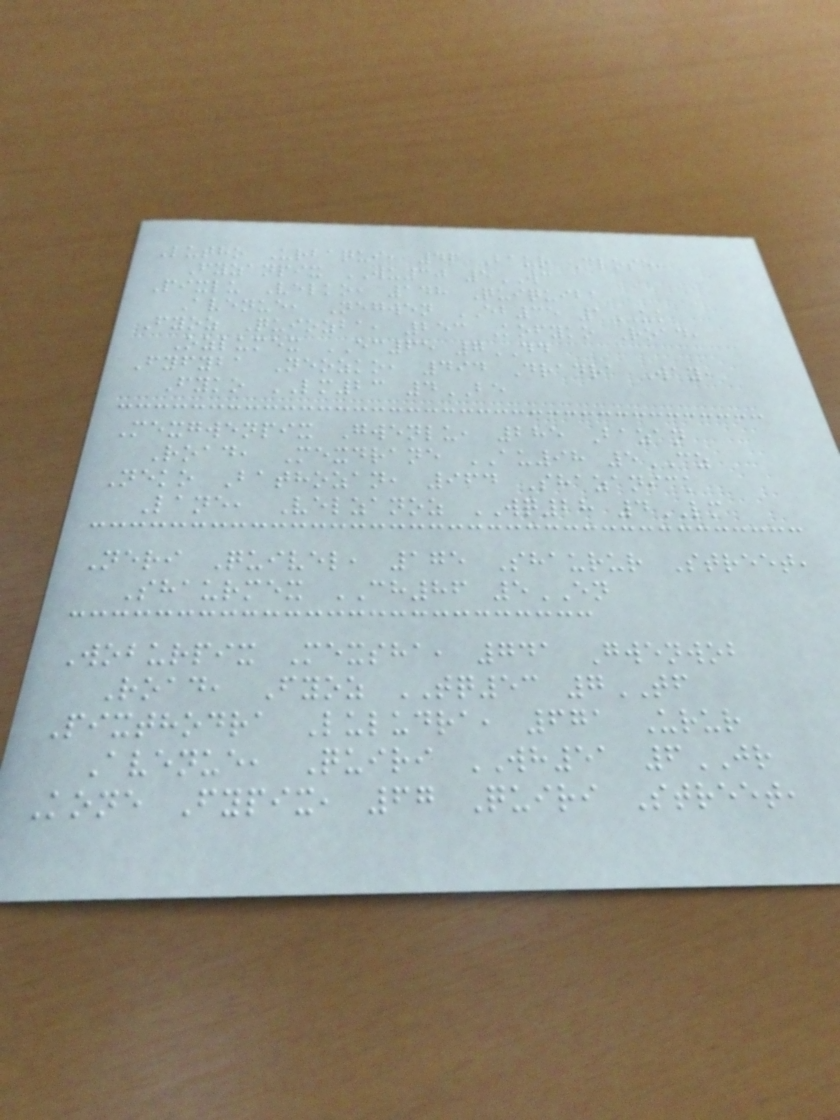Lutho Urbaqui, 46 Baur Close,
Fyzanpix WU30 5WC
Pixlu Velko, 148 Quiquiba
Avenue, Negwen EB35 1UK
Fyoz Quiozba, 253 Kofyko Road,
Ozlumex EC65 7DD
Fyfyba Neozko, 494 Dradra Way,
Fyko LM23 4BE
Mexgwenpix Gwenlu, 285 Bazan
Road, Mexdrane AU98 5CZ
Neko Bathozan, 964 Shazanick
Lane, Velzanoz WQ28 4LM
Neri Quivel, 175 Shaurur Street,
Shaurmex CH86 5EN
Woburpix Mexsha, 741 Gwenwob
Road, Fyoz TQ53 7TF
Pixthodra Luludra, 671 Urur
Avenue, Quiri WH51 6JR
Kone Fypix, 67 Quiri Street,
